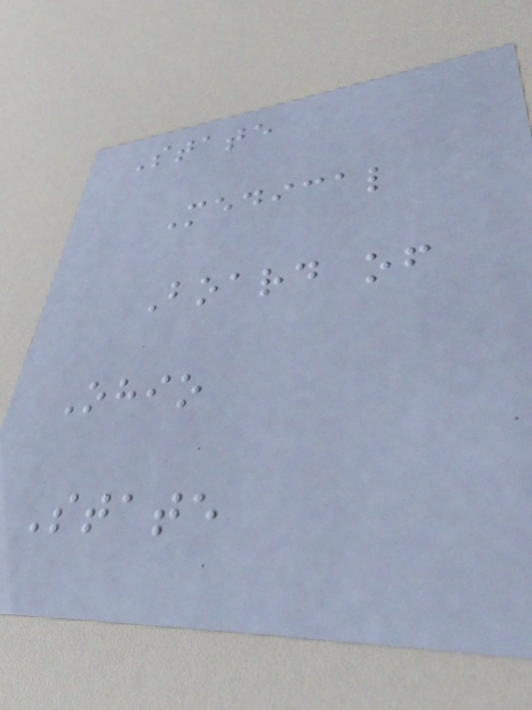State
Medical
Board of
Ohio
State
